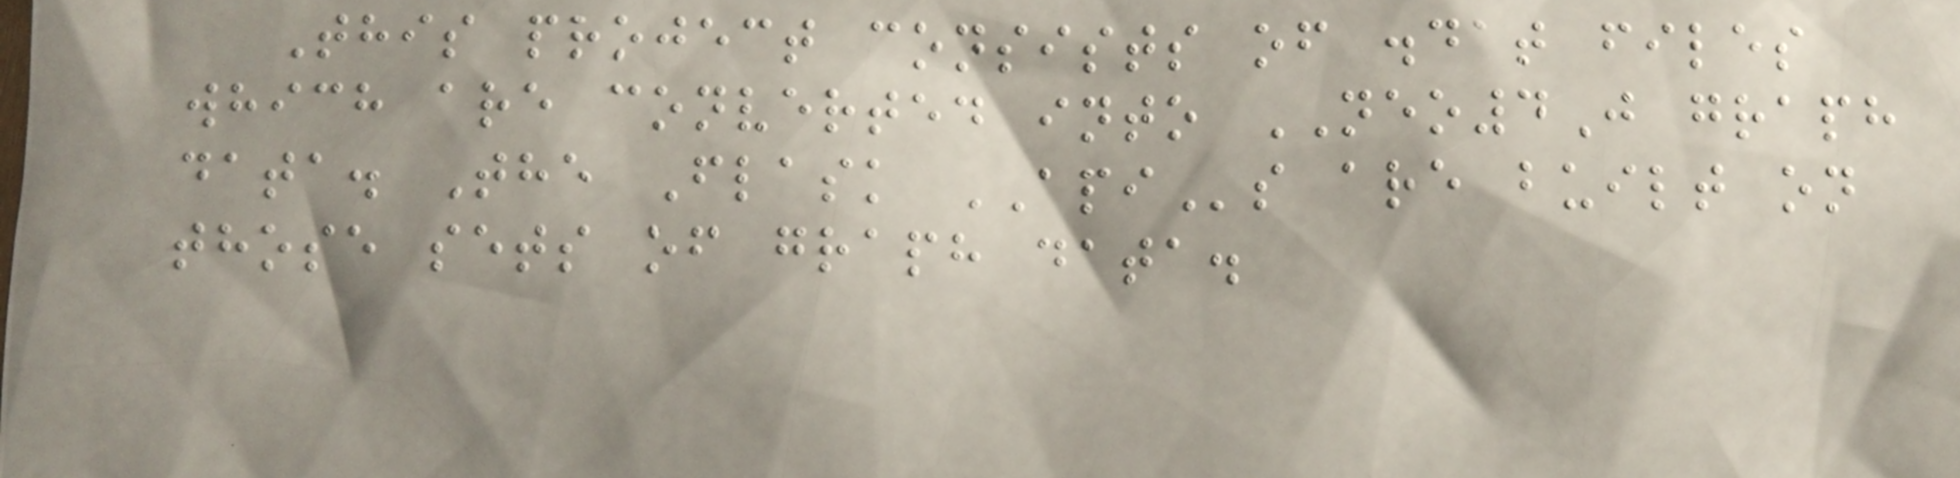This project consists of .dat files
which are converted into NEO4J graph
data. The Flask APIs are built on
those sets of graph data.
